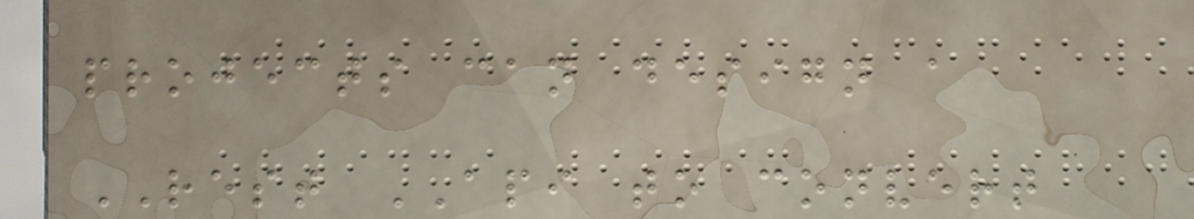projects can design a
REST API to convert
